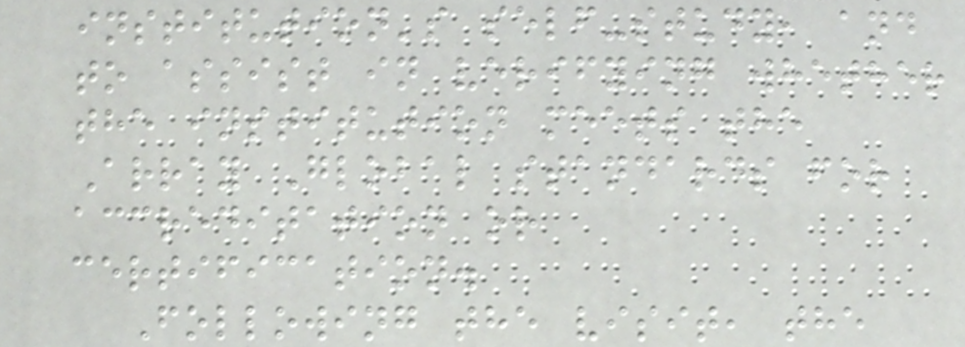institution's self-study, and
to assist in verifying whether
the institution meets the
Array Global standards for
accreditation or
certification.
Following the visit, the
